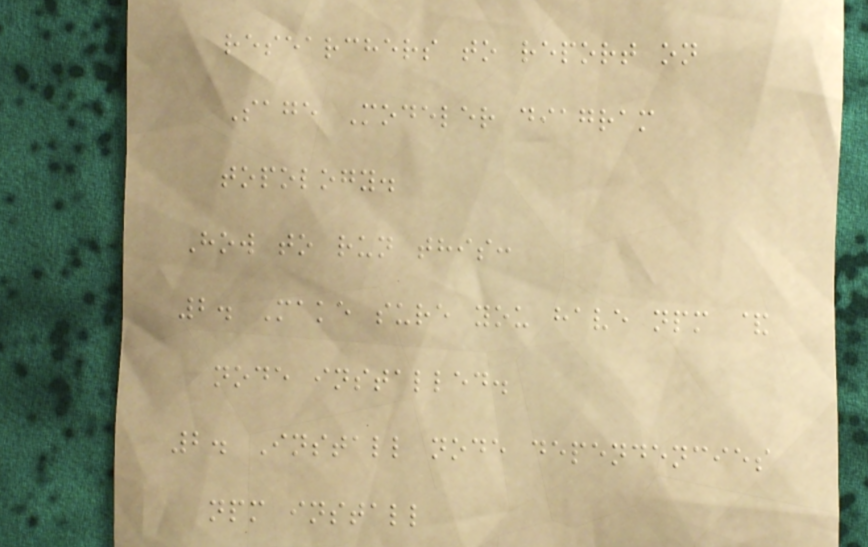researchers to report on
Sage Modeler diagram
topology.
How to run this:
2. Make sure you have npm &
node installed.
2. Install node dependencies
npm install
